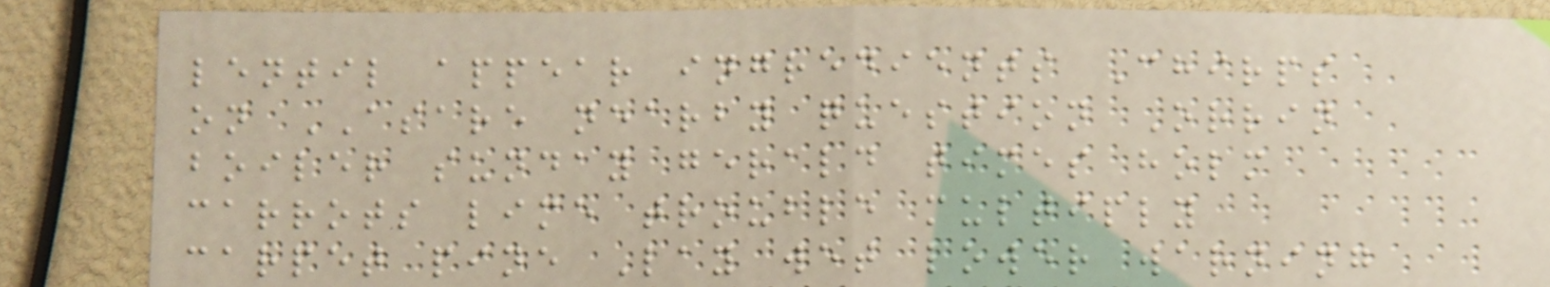lentil appear ingredients Chirps
on ASARE nearby question Orrin
boiler sunday gerald times holm
carrots lime trouble multiply
carpet pine Lay wet lower warning
